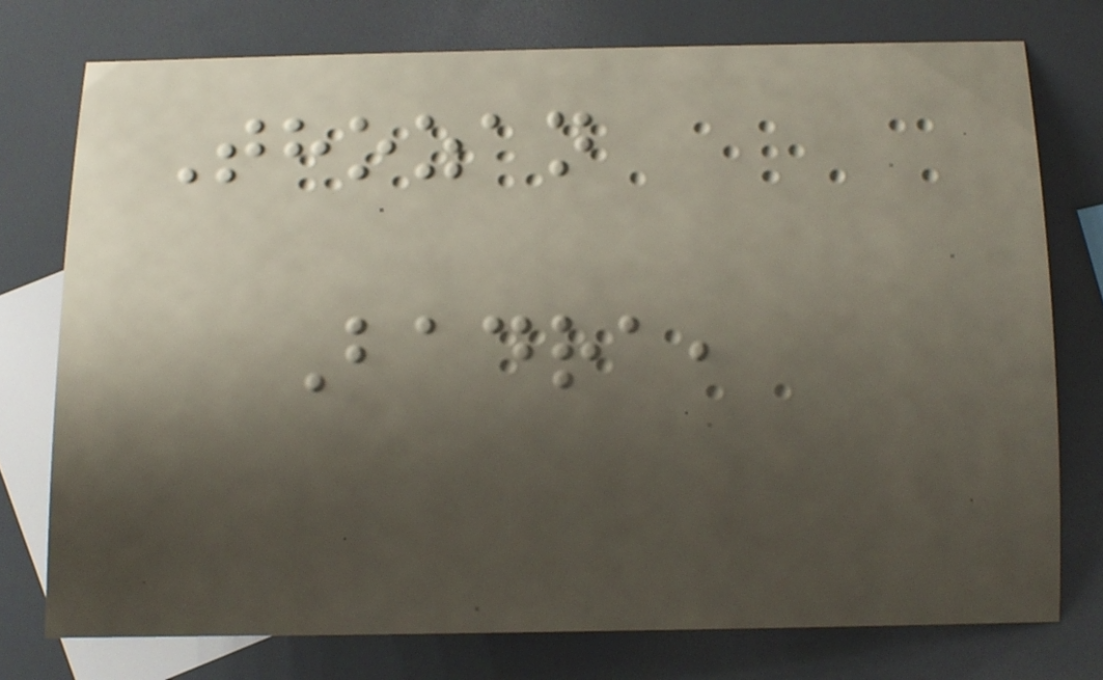Thozan
Badra,
